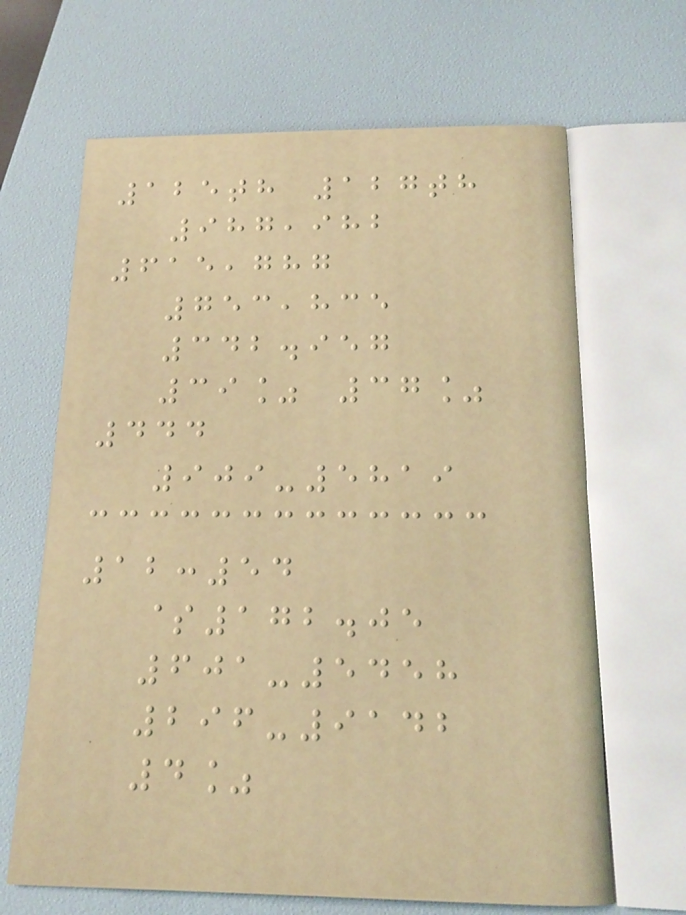125th 127th
987,982
615,787
753,835
342.957
39% 37%
444
909-5819
12:54
$172.05
601-5458
296-9142
4%
